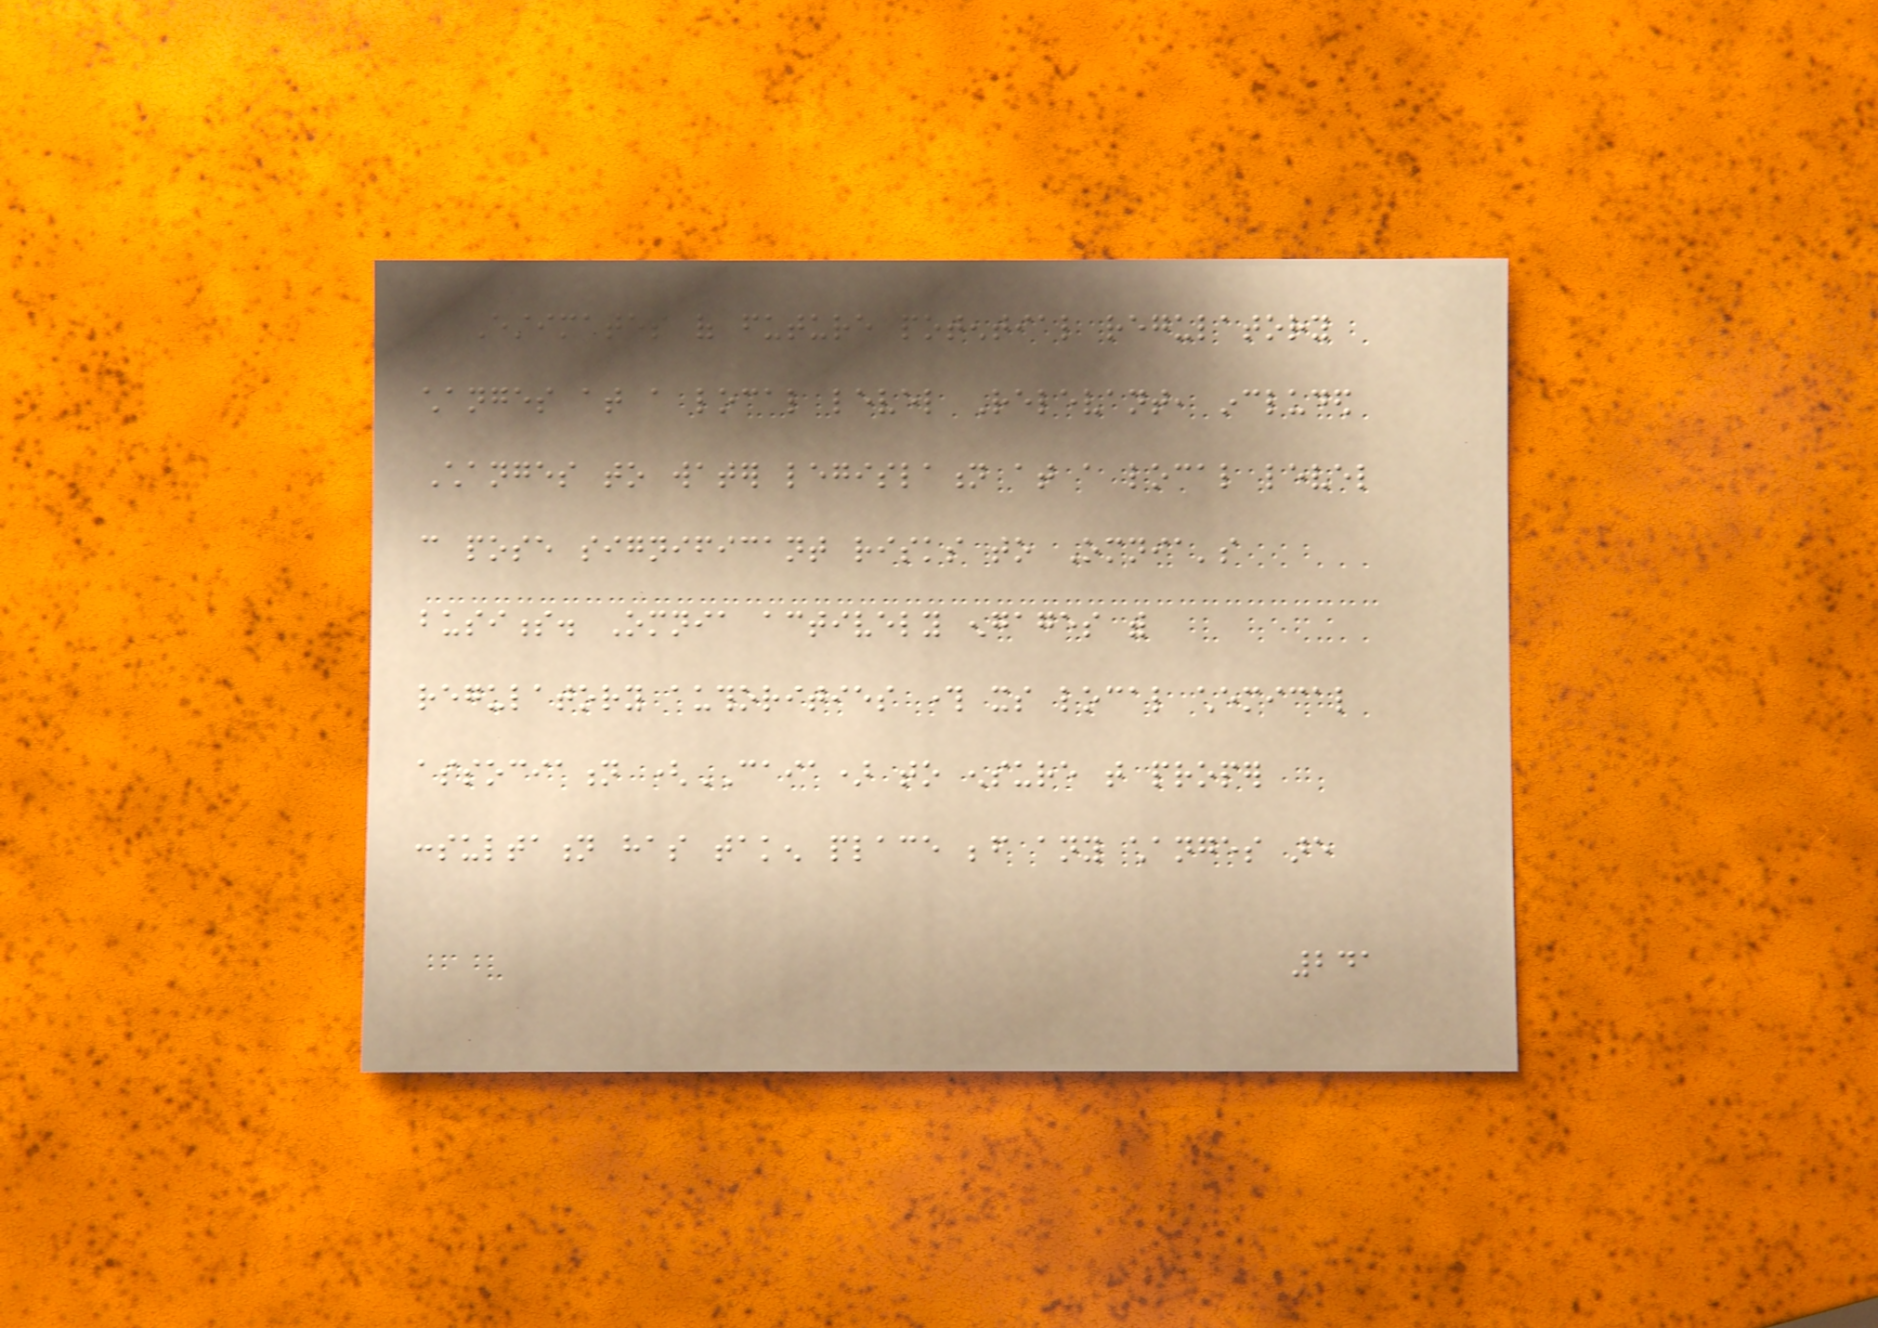Estimates of future potential regulatory
changes at a local level Relevant, included
Changes to water legislation at a local level
can pose significant risks to Omnia's
business. Omnia actively engages with
regulatory authorities through its local chemical
association (CAIA) to ensure that proper
consultation has taken place before any changes are
241
